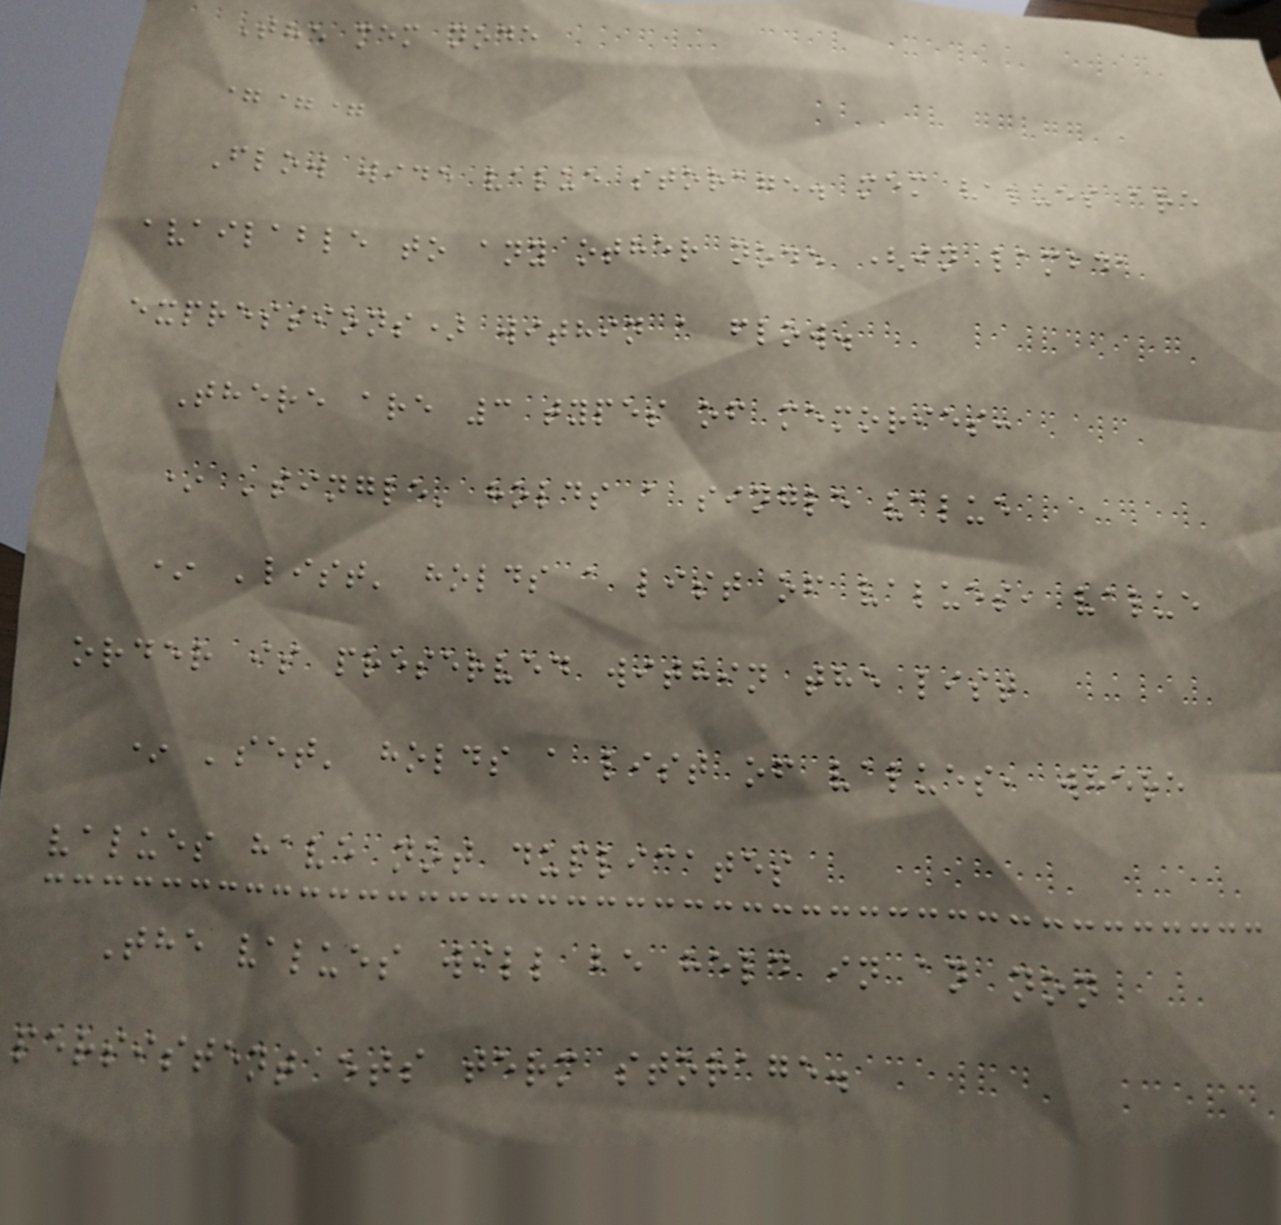The mem node
===
Flow wide value storage. mem values are
available to any other node (in lambda
expressions) within a flow.
There are 3 types of memories:
* 'single' holds a single value
* 'list' holds a list of values, value
order is preserved within the list
* 'set' holds a list of values, where
values have not duplicates
The values will be held in an non
persistent ets term storage.
